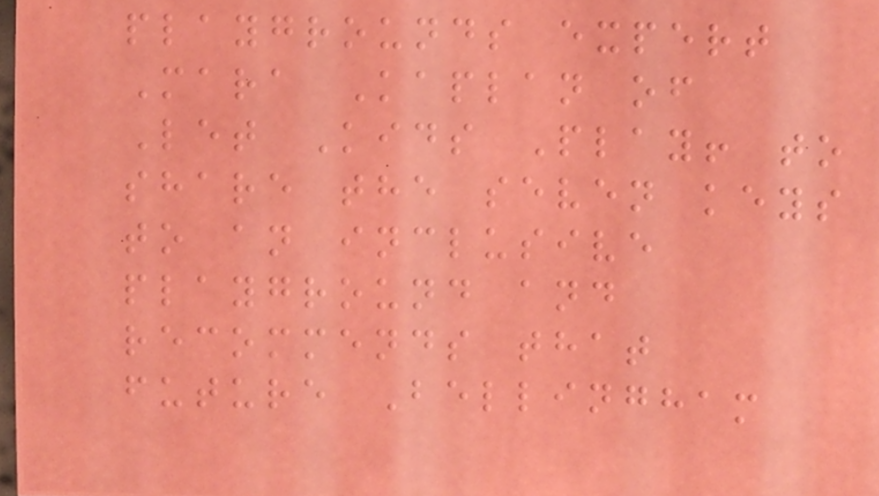playgrounds expert
Mara Kaplan of
Let Kids Play! to
share the seven keys
to an inclusive
playground and
recommends that
future Bellingham
